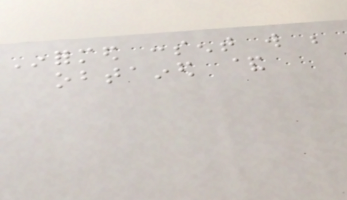Informed consent will be
obtained &
